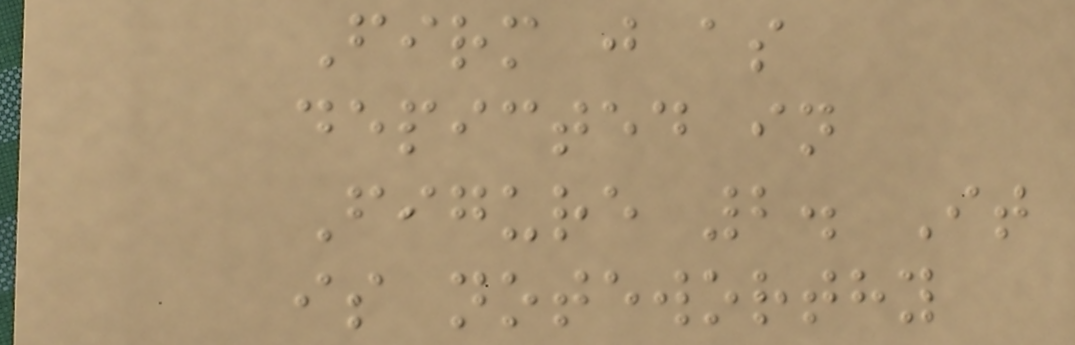Firm j as
depicted in
Figure 2. It
is noteworthy
